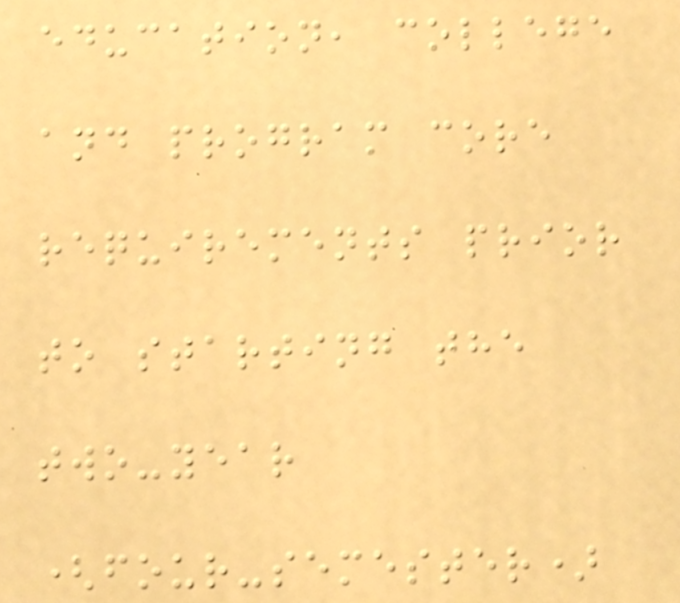education, college
and program core
requirements prior
to starting the
two-year
(four-semester)
